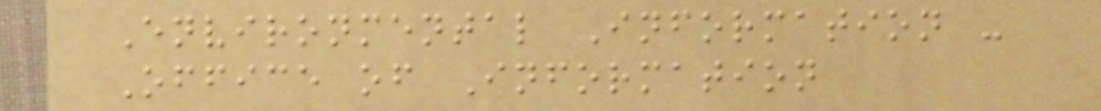Environmental Information -
Office of Information
